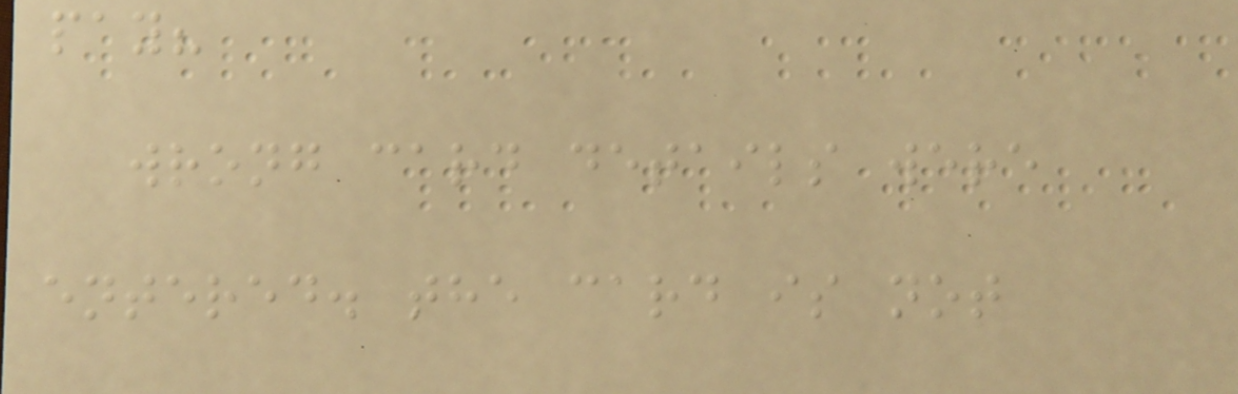pay?
wrong card details were
entered. the card is not
